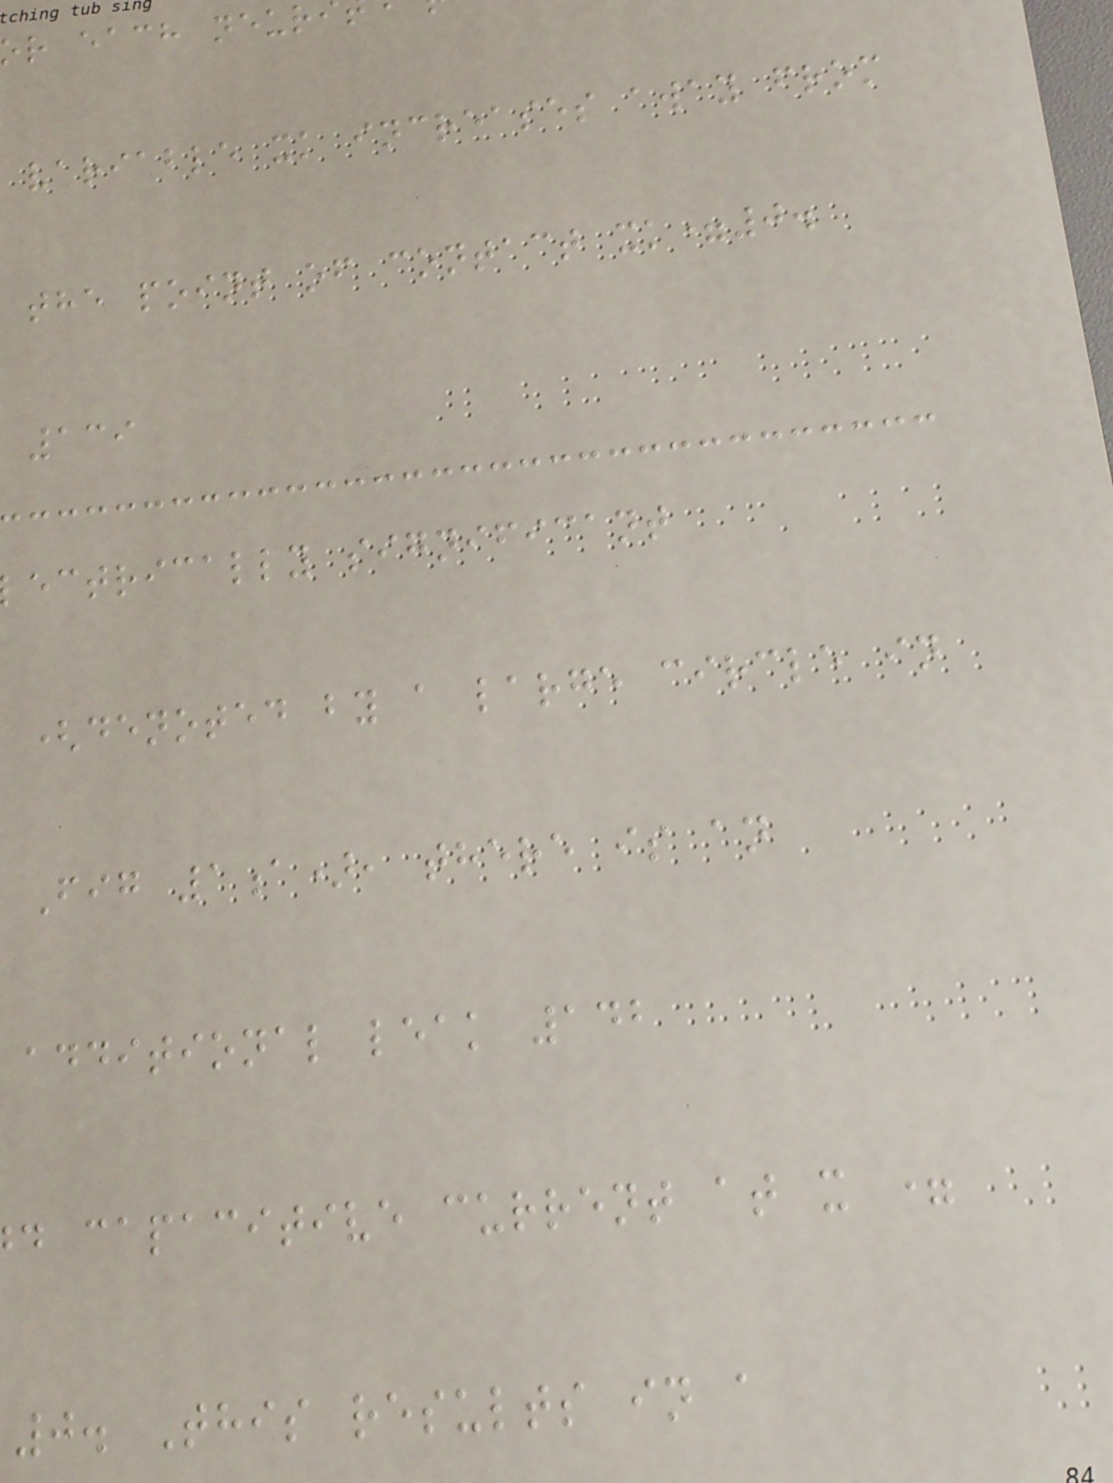or each neur
variable xk increases away from
the point of contact xk=0.
139
ectrically significant
(denoted by a large circle in
Fig 1a), there is an
additional leak 142
d capacitive current at x =
0. This results in a
